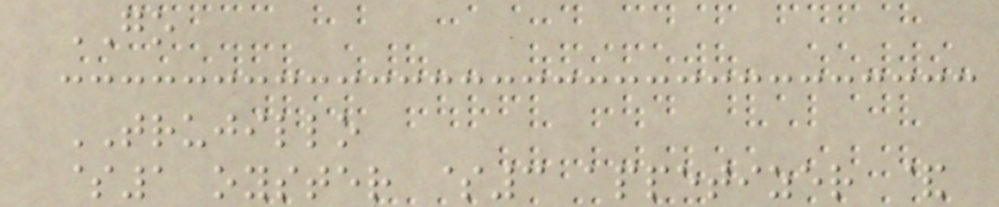GO
TRUJILLO
$1 oyster $3 appetizer &
